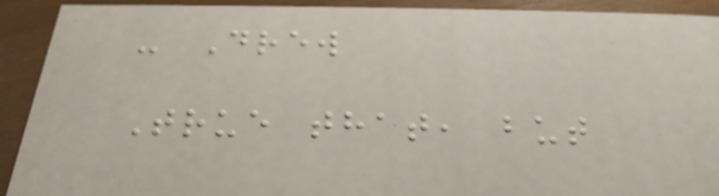- Drew
True that, but
